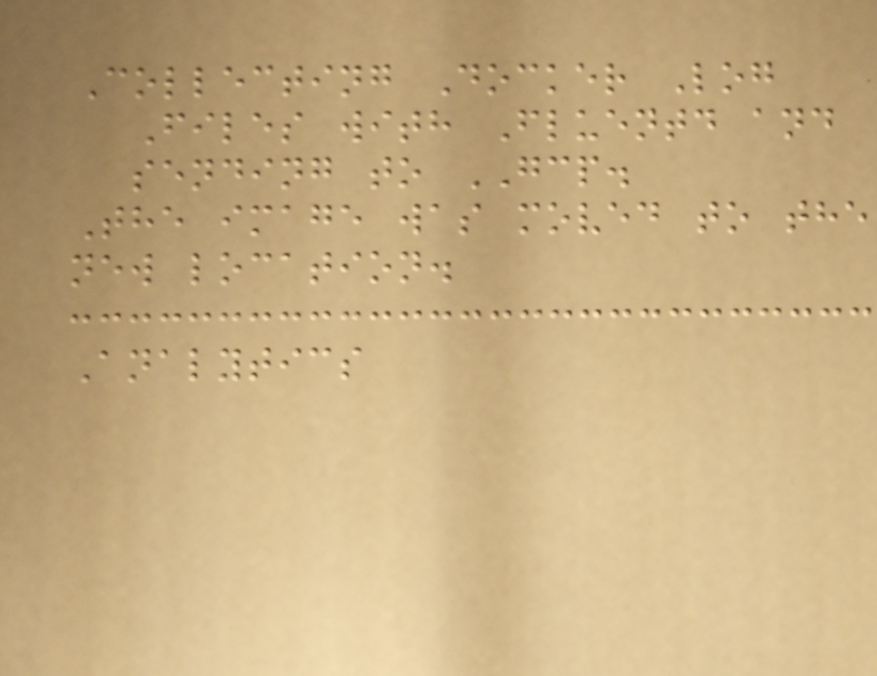Collecting Docker Log
Files with Fluentd and
sending to GCP.
The image was moved to the
new location.
Analytics
